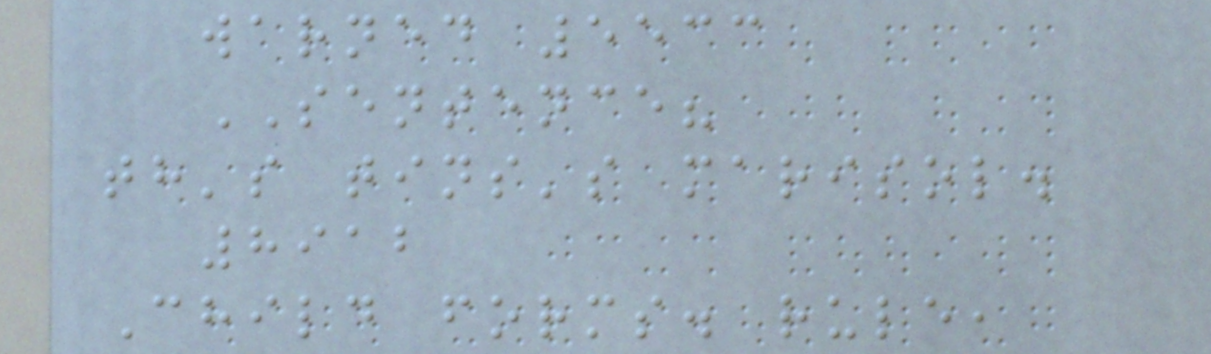warned 5533
SENTENCE?
th's tins's marisol.
8912
Child forms. rule,
